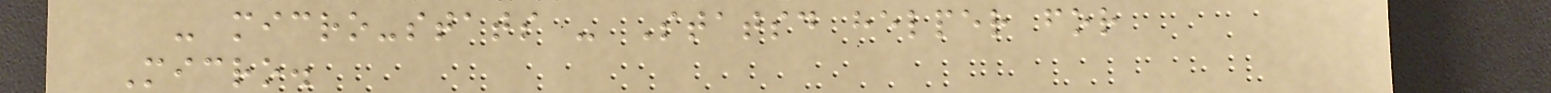- micro-stats - Statsd helper for
Micro.
